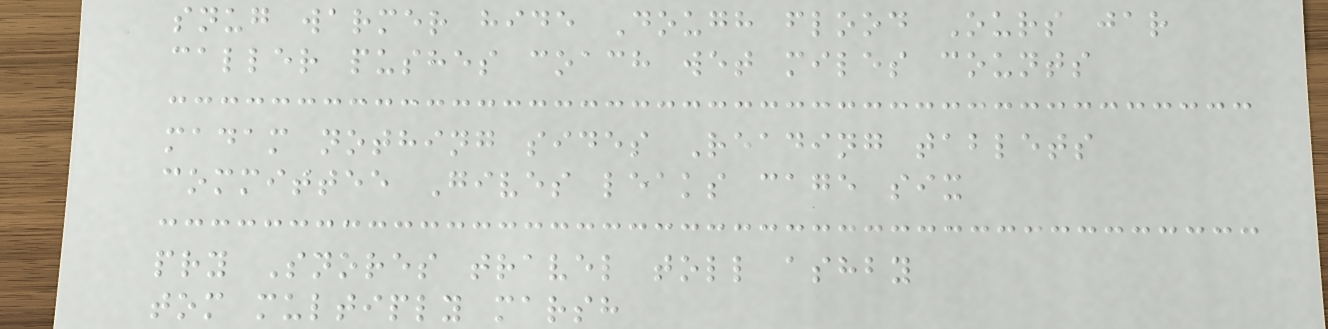snug warmer hide Dough flood Ours jar
caller pushes coach wet miles counts
madam nothing sides Reading tablets
committee Gives leaks cage six
pry Snores travel toll ashby
tom multiply marsh
